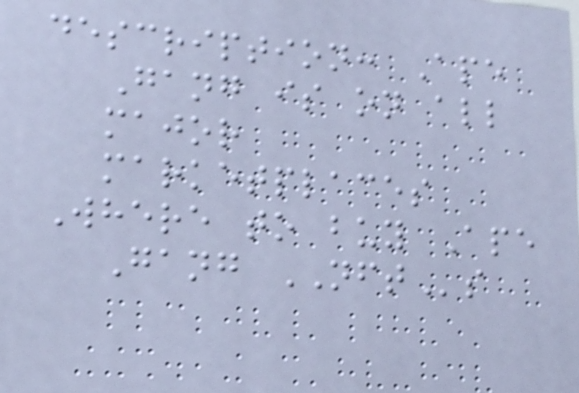description: Ape
Gang is on all
major
marketplaces
Where to buy Ape
Gang NFTs
